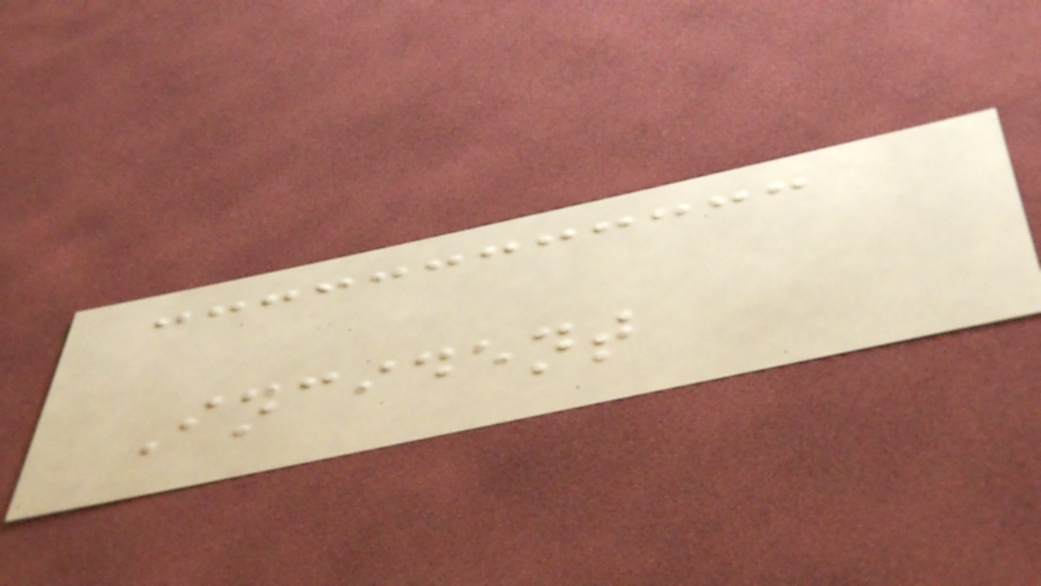Incident
